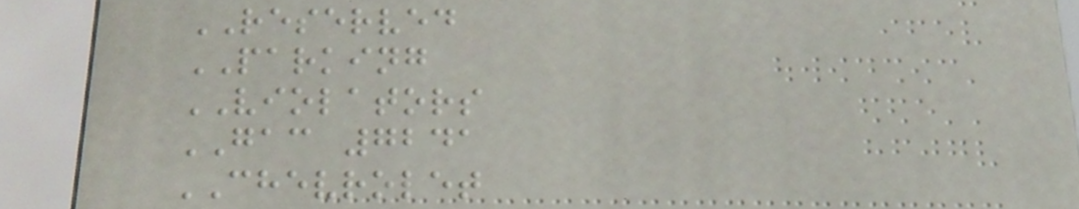RESERVED
PARKING
VIOLATORS
GAC 7241
CHEVROLET
